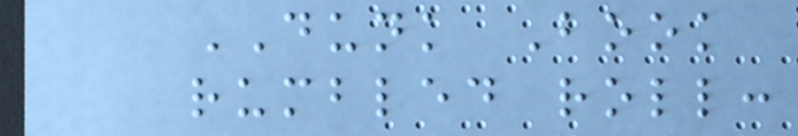DUNK Book
rumbled roll:
